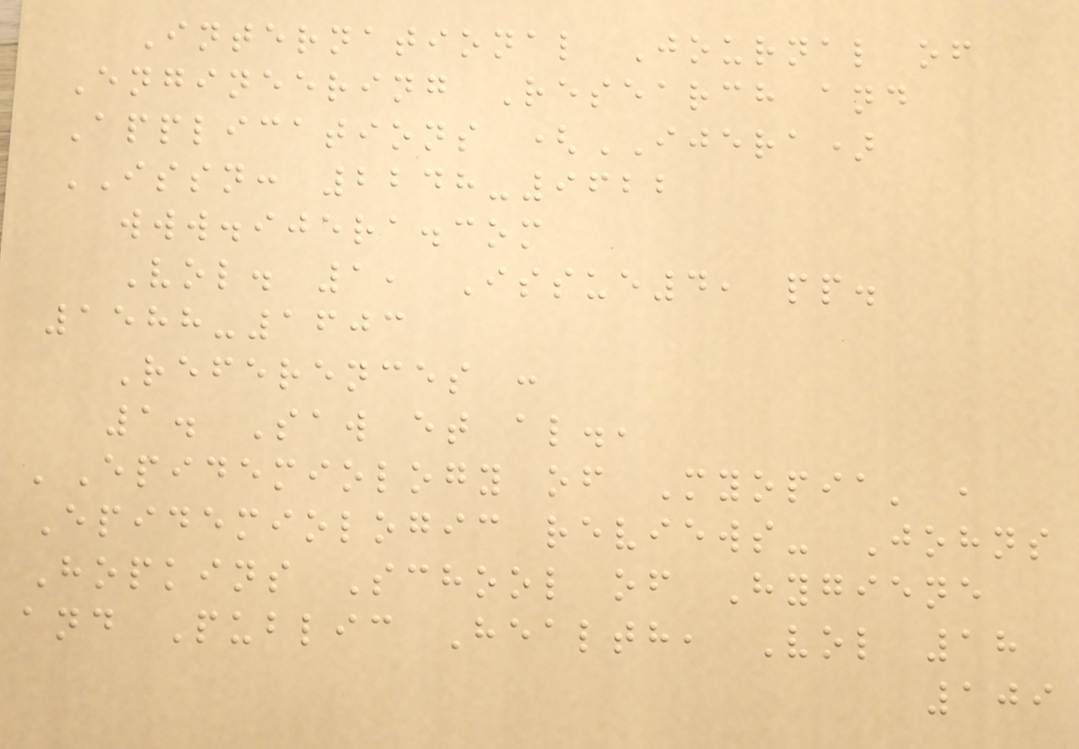International Journal of
Engineering Research and
Applications (IJERA)
ISSN: 2248-9622
www.ijera.com
Vol. 1, Issue4, pp.
1588-1603
References :
1. Saw et al.,
'Epidemiology of Myopia' ,
Epidemiologic reviews- Johns
Hopkins School of Hygiene
and Public Health, Vol 18
109
